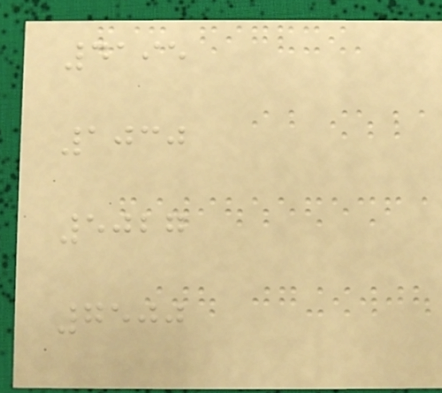4195
1030
5027
7500
